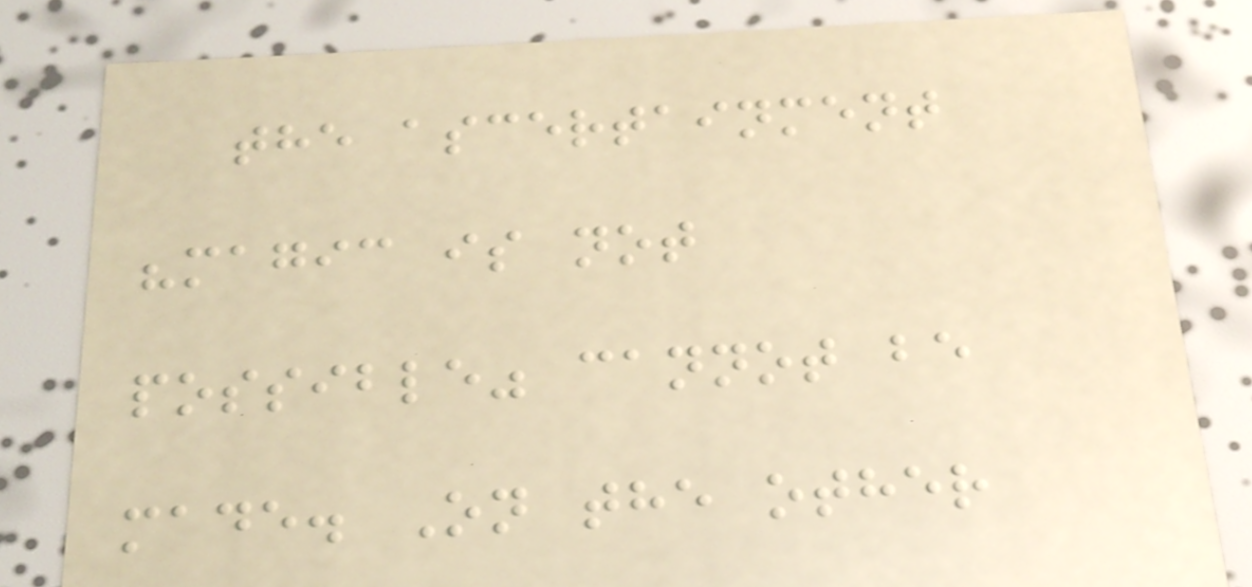the ascertainment
"magic is not
possible" cannot be
made. On the other
